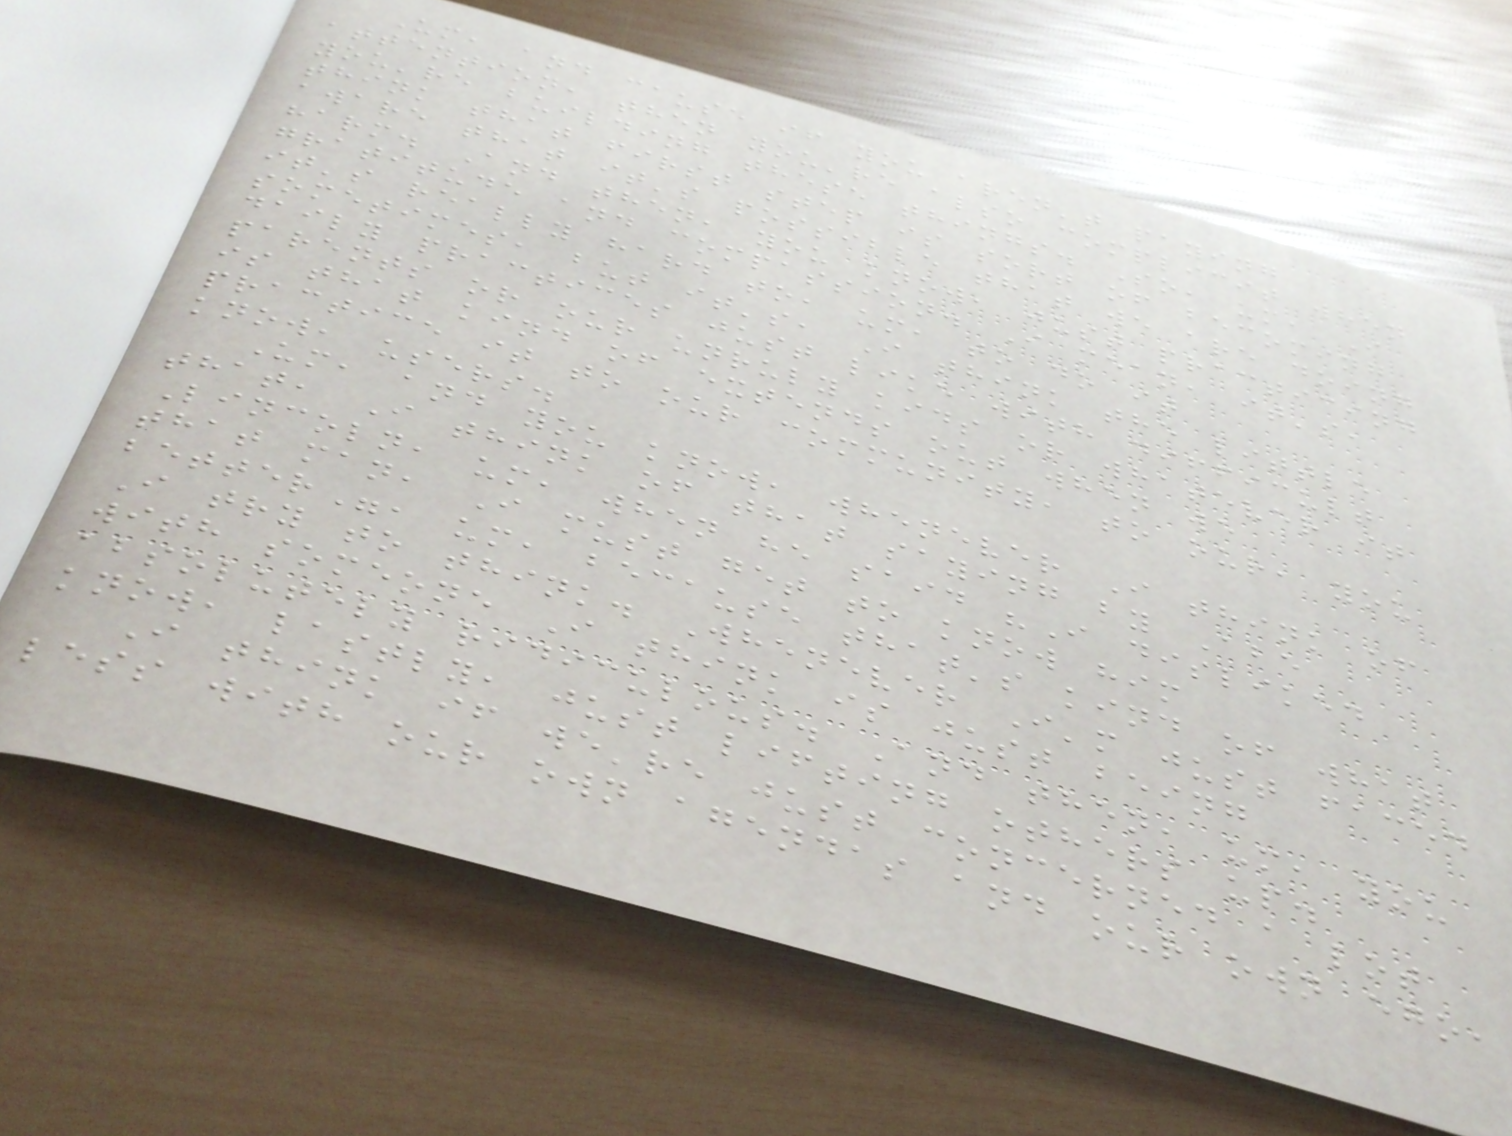Um, and cause if you aren't paying
attention, then you're also complicit when
you're building these things. So, um, I
think that first step is sort of becoming
aware that it's possible that we are doing
harm. And then, you know, just practicing
gratitude and compassion. I mean, it's,
it's really hard to, um, to do it
sometimes, but it's, I think the little
daily practices just like with difficult
parents or our unruly kids or whatever it
is that kind of extends out when we
practice it to our community, to our, you
know, users.
Um, and you know, whenever I think of
that, I think of that saying by Abe
Lincoln, um, when he said "I disliked
that man, I must get to know him
better", um, because that's kind of what
I try to think. Whenever I'm just faced
with someone I think is just being
absolutely ridiculous. And then, um, you
know, lastly, just lifting others up.
I think if we're just concerned a lot
less with our own agendas and our own ego,
